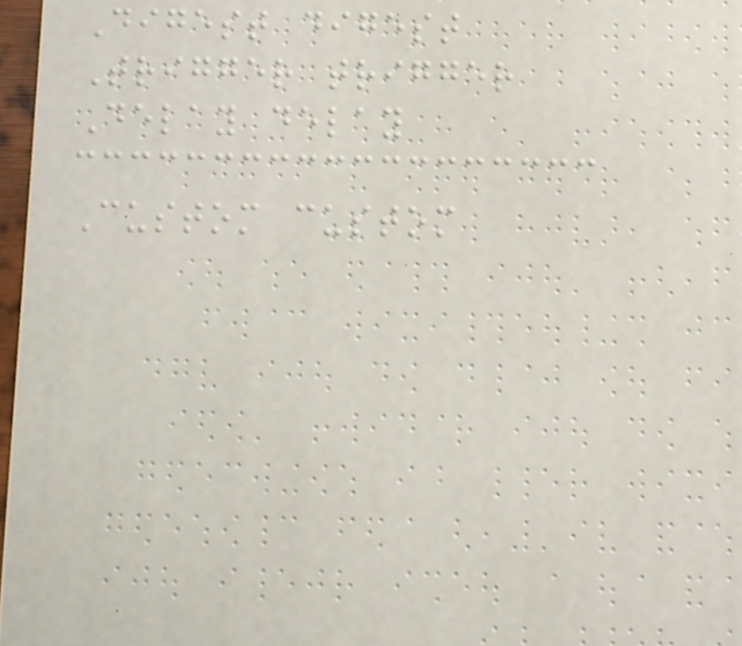Digest digest
Trigger trigger
Delay delay
Custom custom
